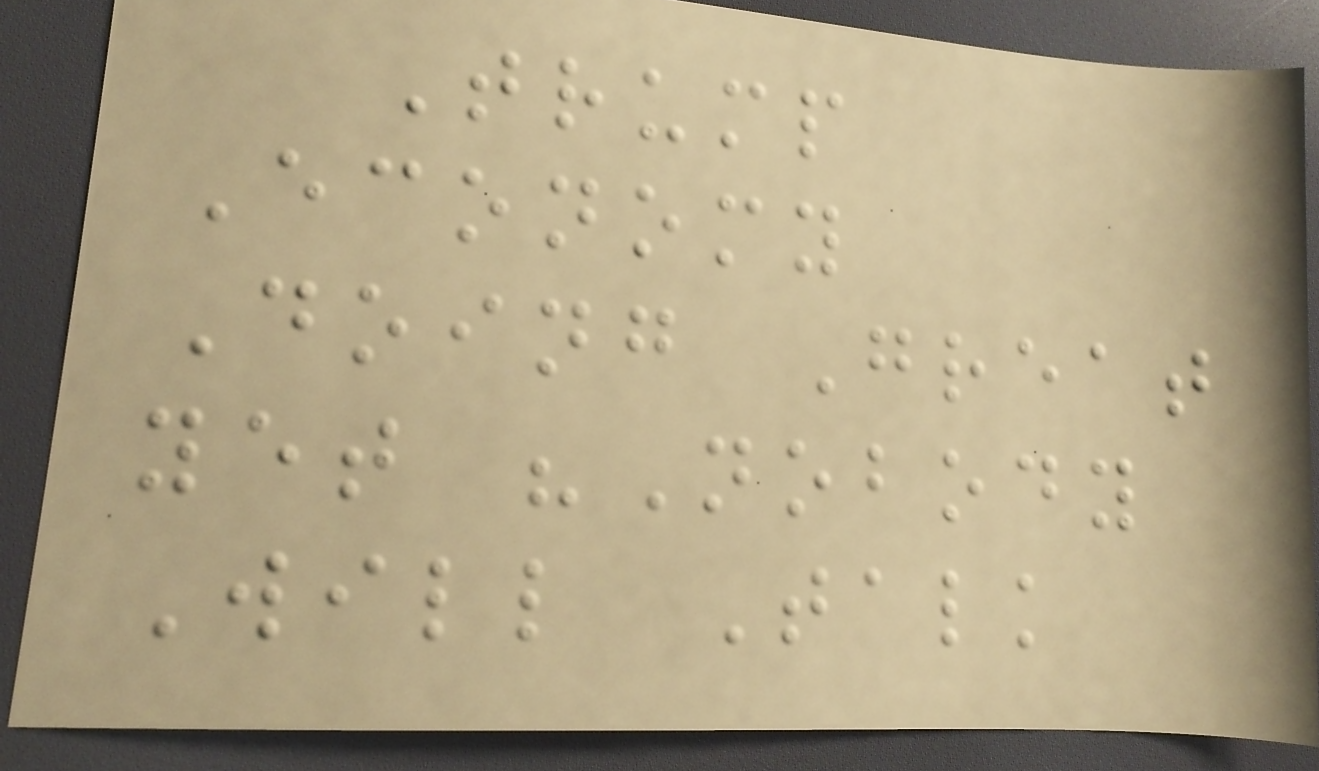Trump
Economy
Doing Great
yet "Nobody
Will Talk
